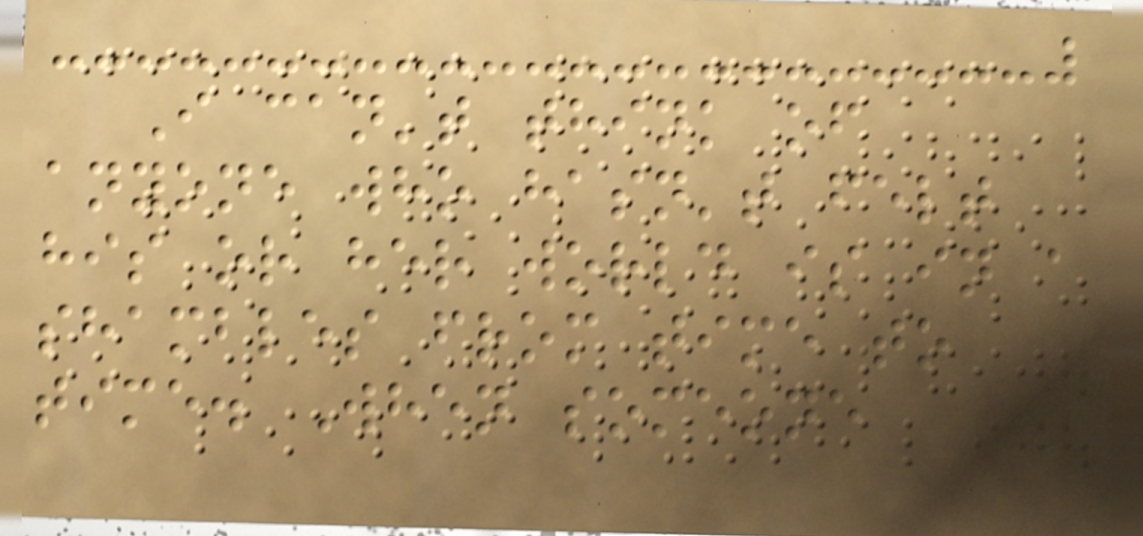I can't think of
anyone who hasn't felt
his or her world is in a
shambles from time to
time. When someone
